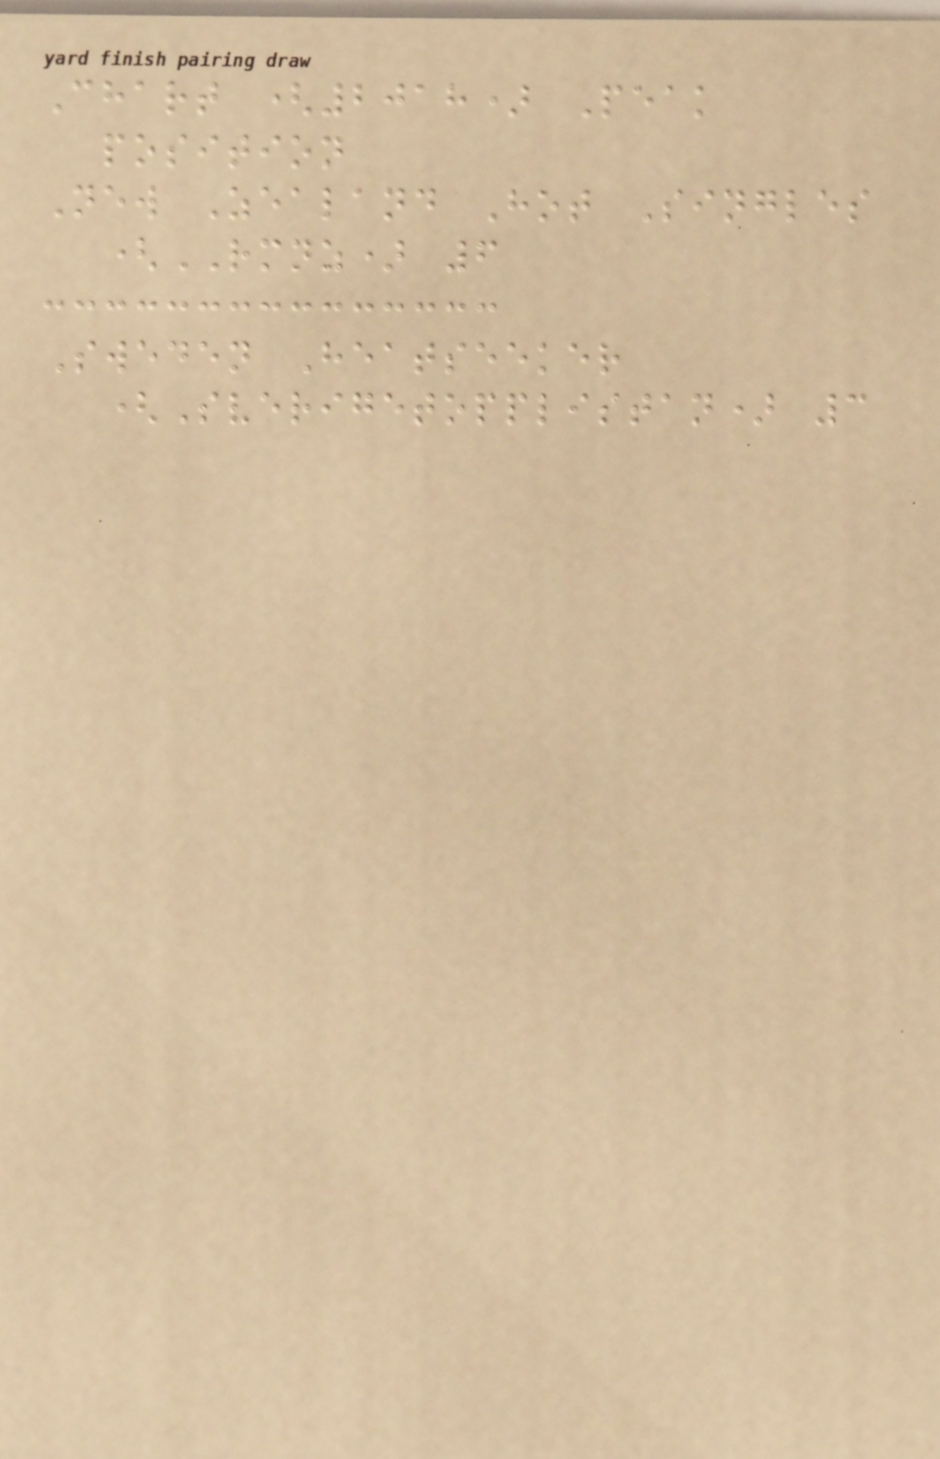Chart (2018) Peak
position
New Zealand Hot Singles
(RMNZ) 6
Sweden Heatseeker
(Sverigetopplistan) 3
